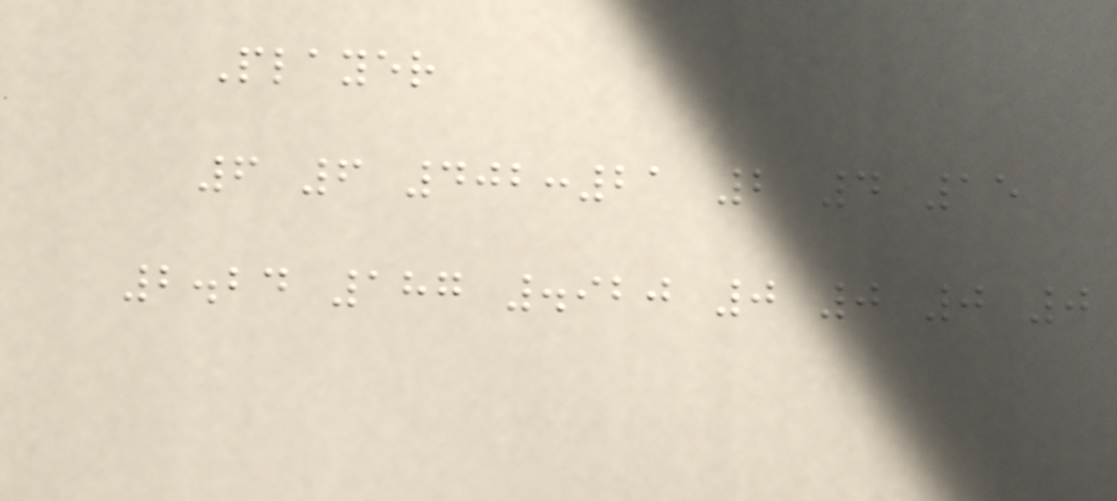Player
6 6 402:21 2 4 15
2.24 187 .920 0 0 0 0
